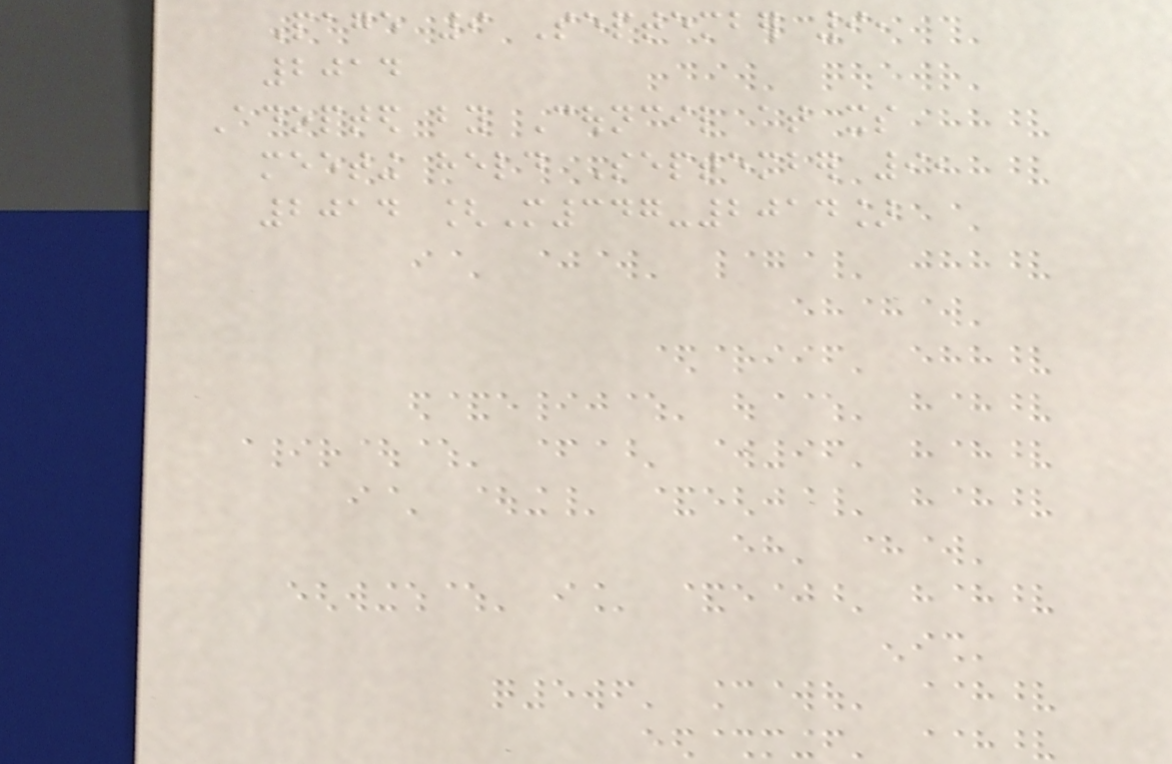Page 9 September 9,
2014
Adopted by Council at its
meeting held September 9,
2014 [M347-2014]
